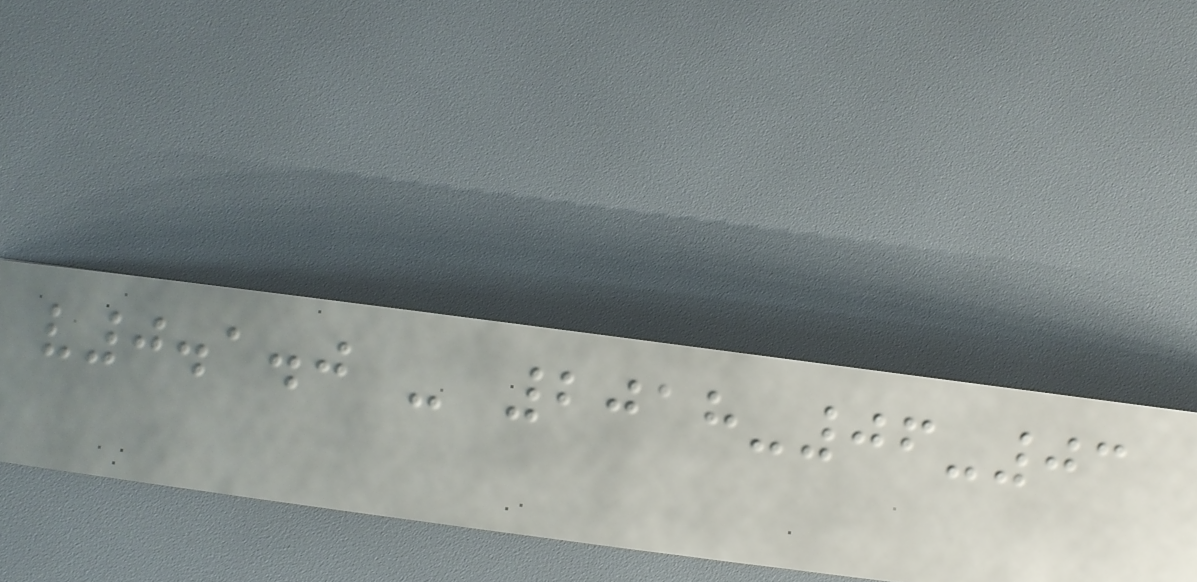v0.1.0 - 2018-06-03
